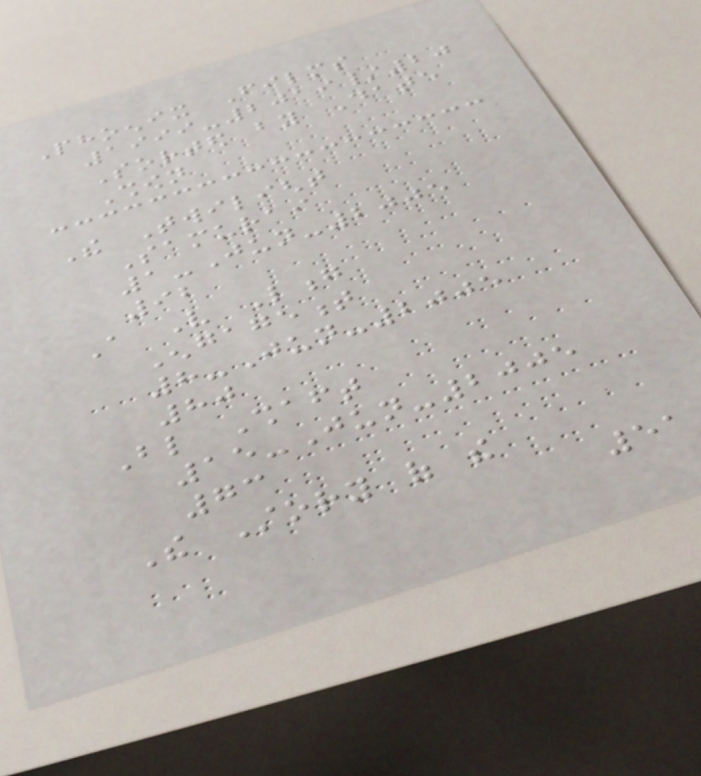Phoenix Films
1999-2019/20
Sorted by Date
Shown
The Twilight
Samurai
1-Jun-2005
92
A Very Long
Engagement
8-Jun-2005
80
Blind Shaft
15-Jun-2005
73
The Story of the
51
